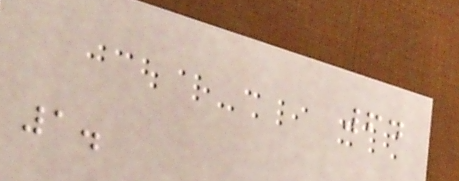64
1.
